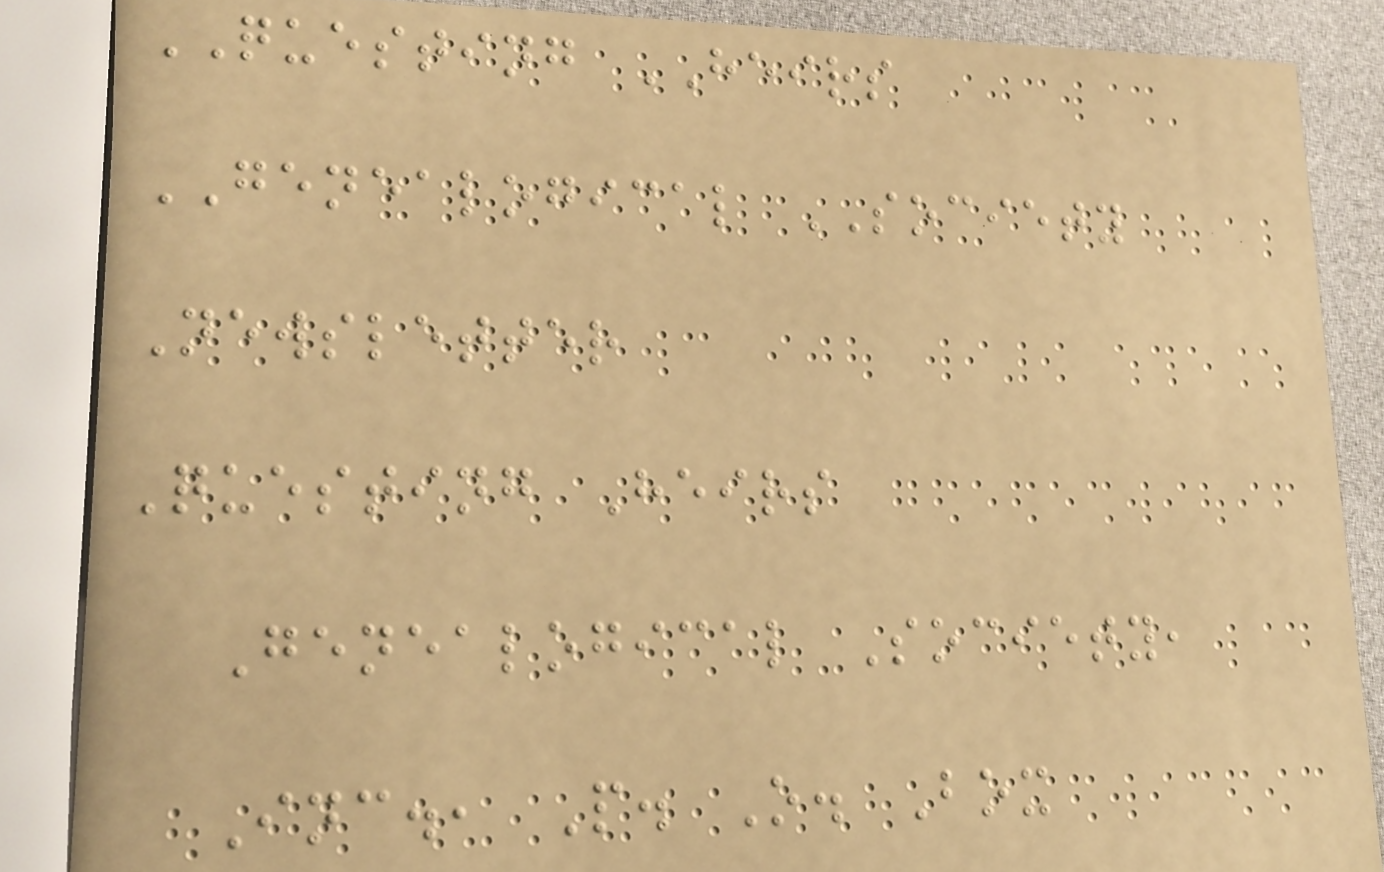QUESTING HEIRS
GENEALOGICAL SOCIETY
Newsletter
Questing Heirs
Genealogical Society,
Inc., P. O. Box
